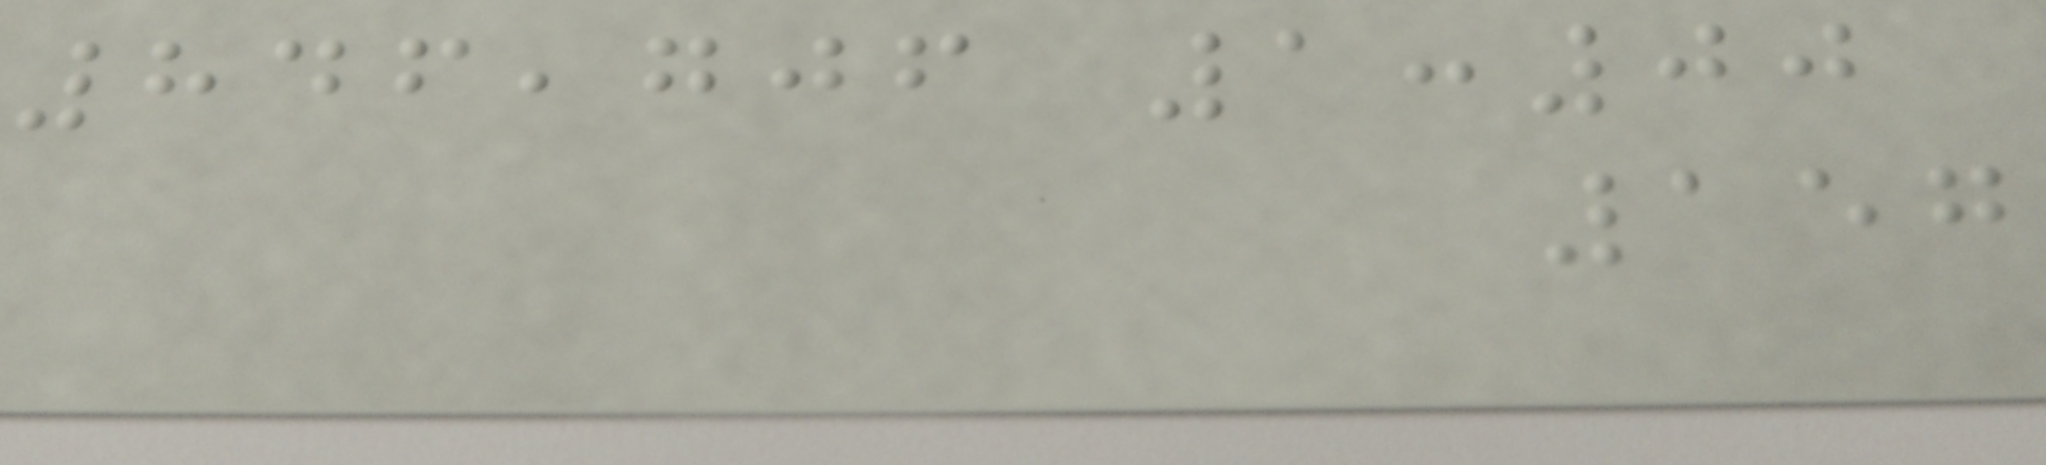846,706 1:00
157
